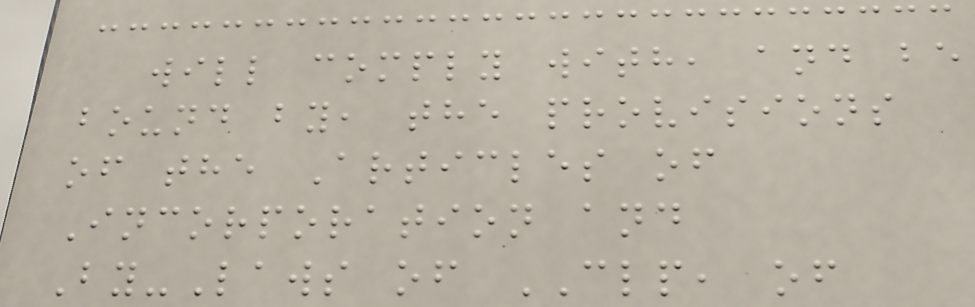will comply with, and be
bound by, the provisions
of the Articles of
Incorporation and
By-Laws of CLP, of
